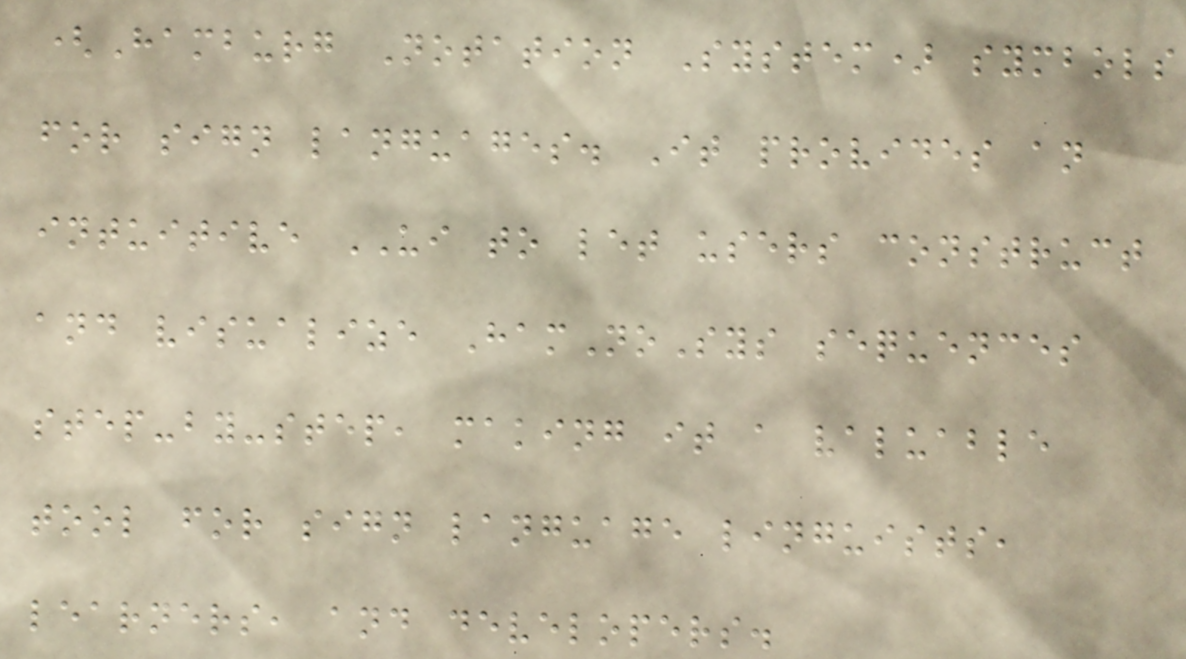(Hamburg Notation System) symbols
for sign languages. It provides an
intuitive UI to let users construct
and visualize HamNoSys sequences
step-by-step, making it a valuable
tool for sign language linguists,
learners, and developers.
